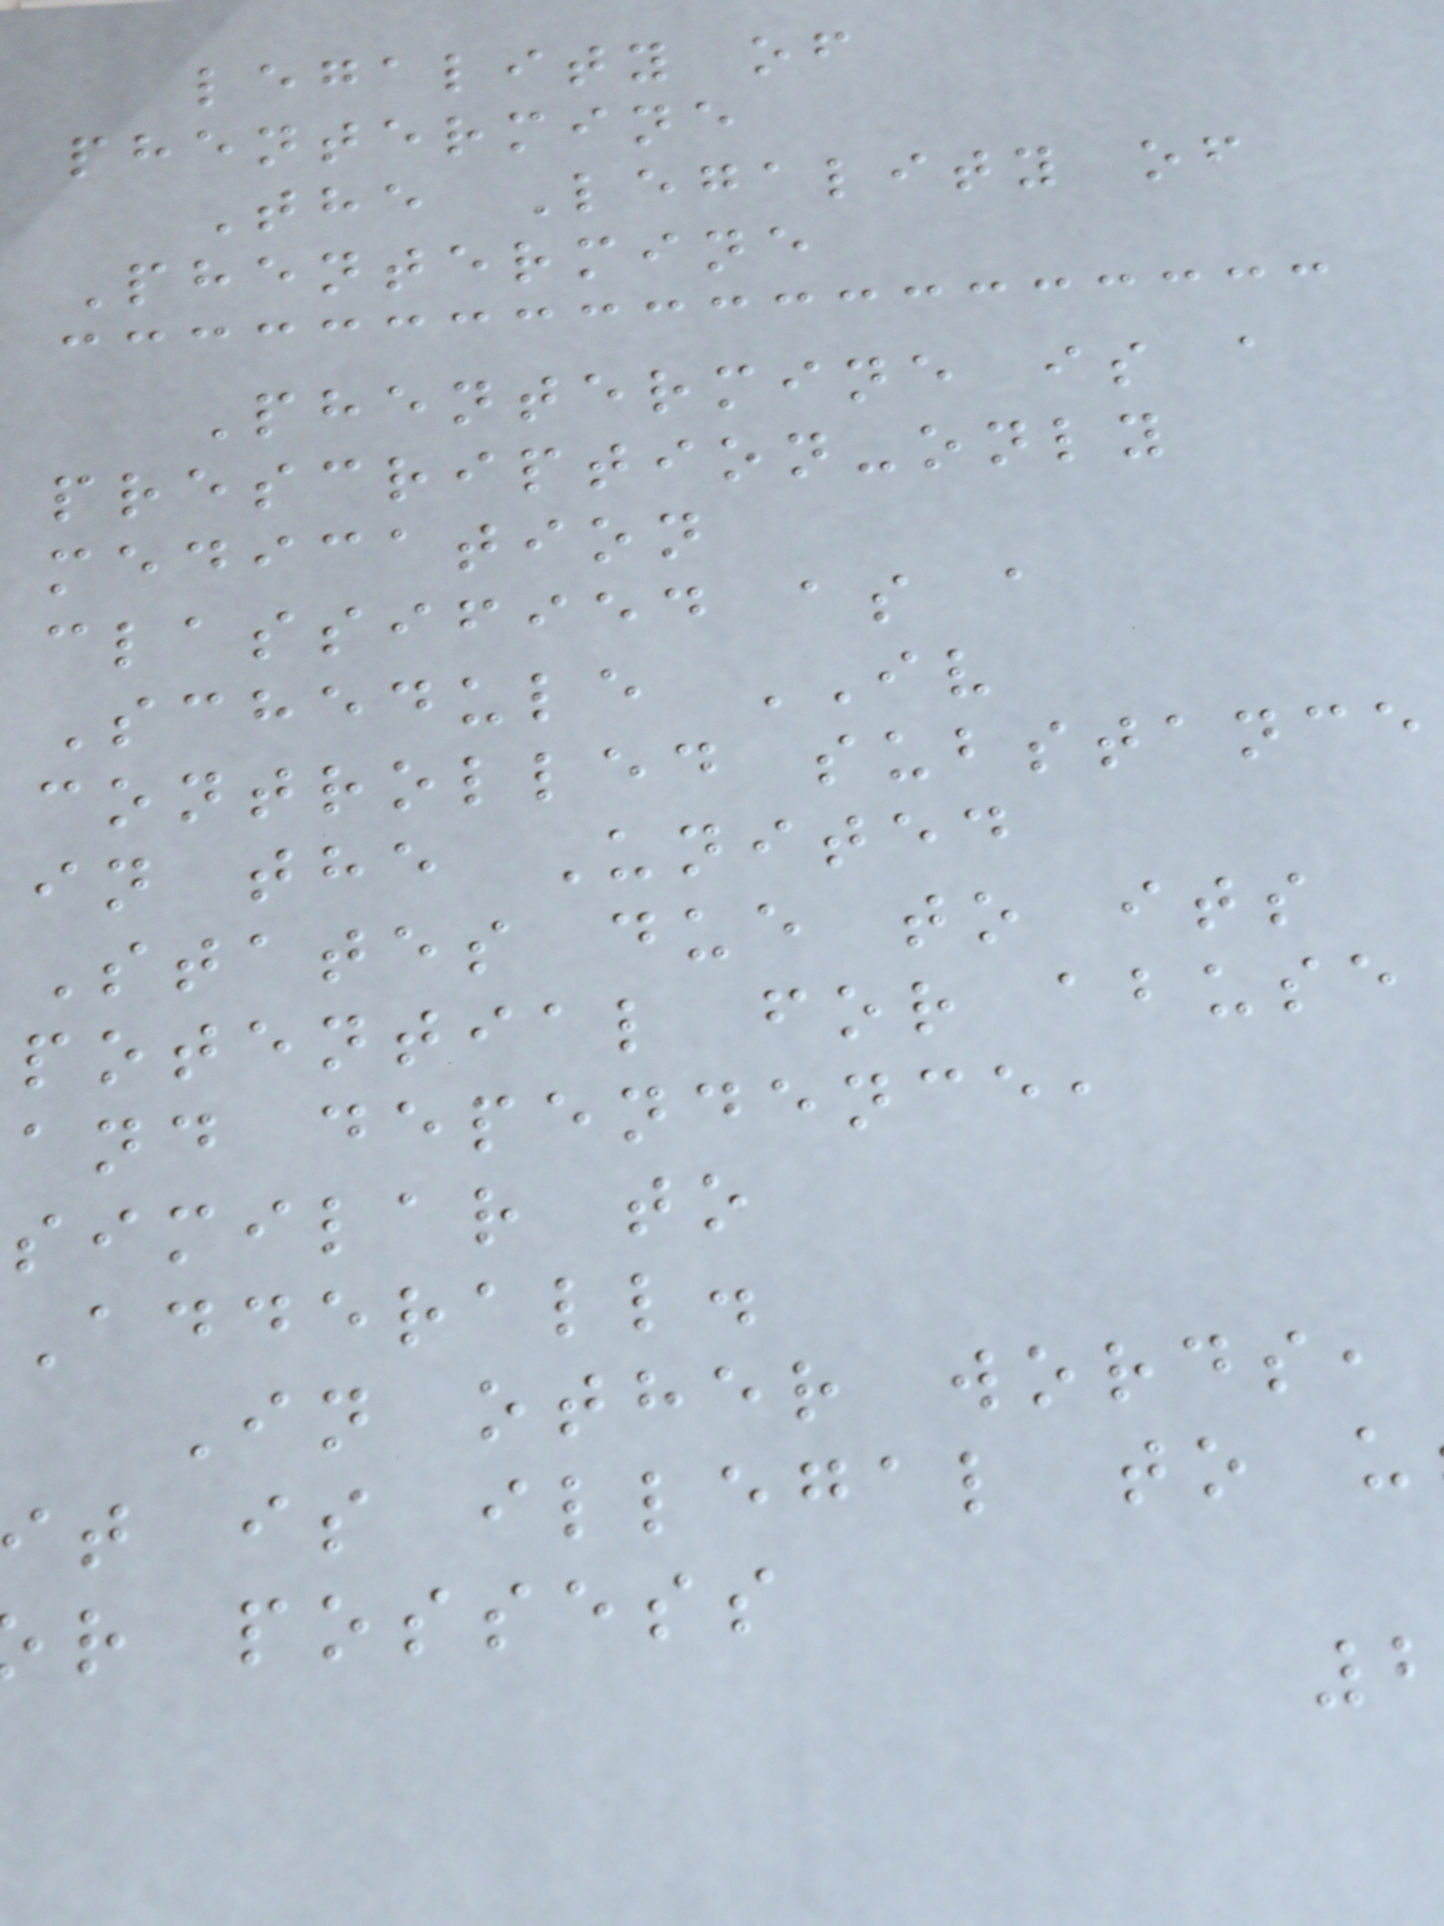legality of
phentermine
The Legality of
Phentermine
Phentermine is a
prescription-only
medication
classified as a
Schedule IV
controlled substance
in the United
States due to its
potential for abuse
and dependence,
similar to
Adderall.
In other words,
t is illegal to u
r possess
